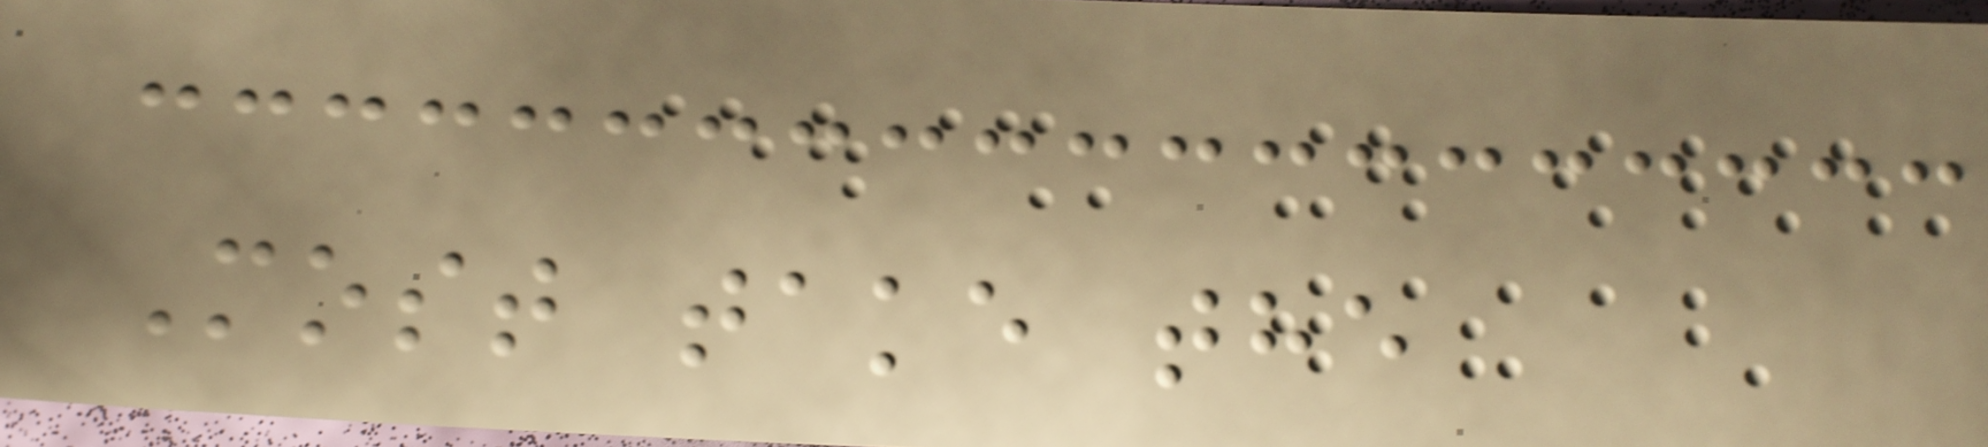Most take the
